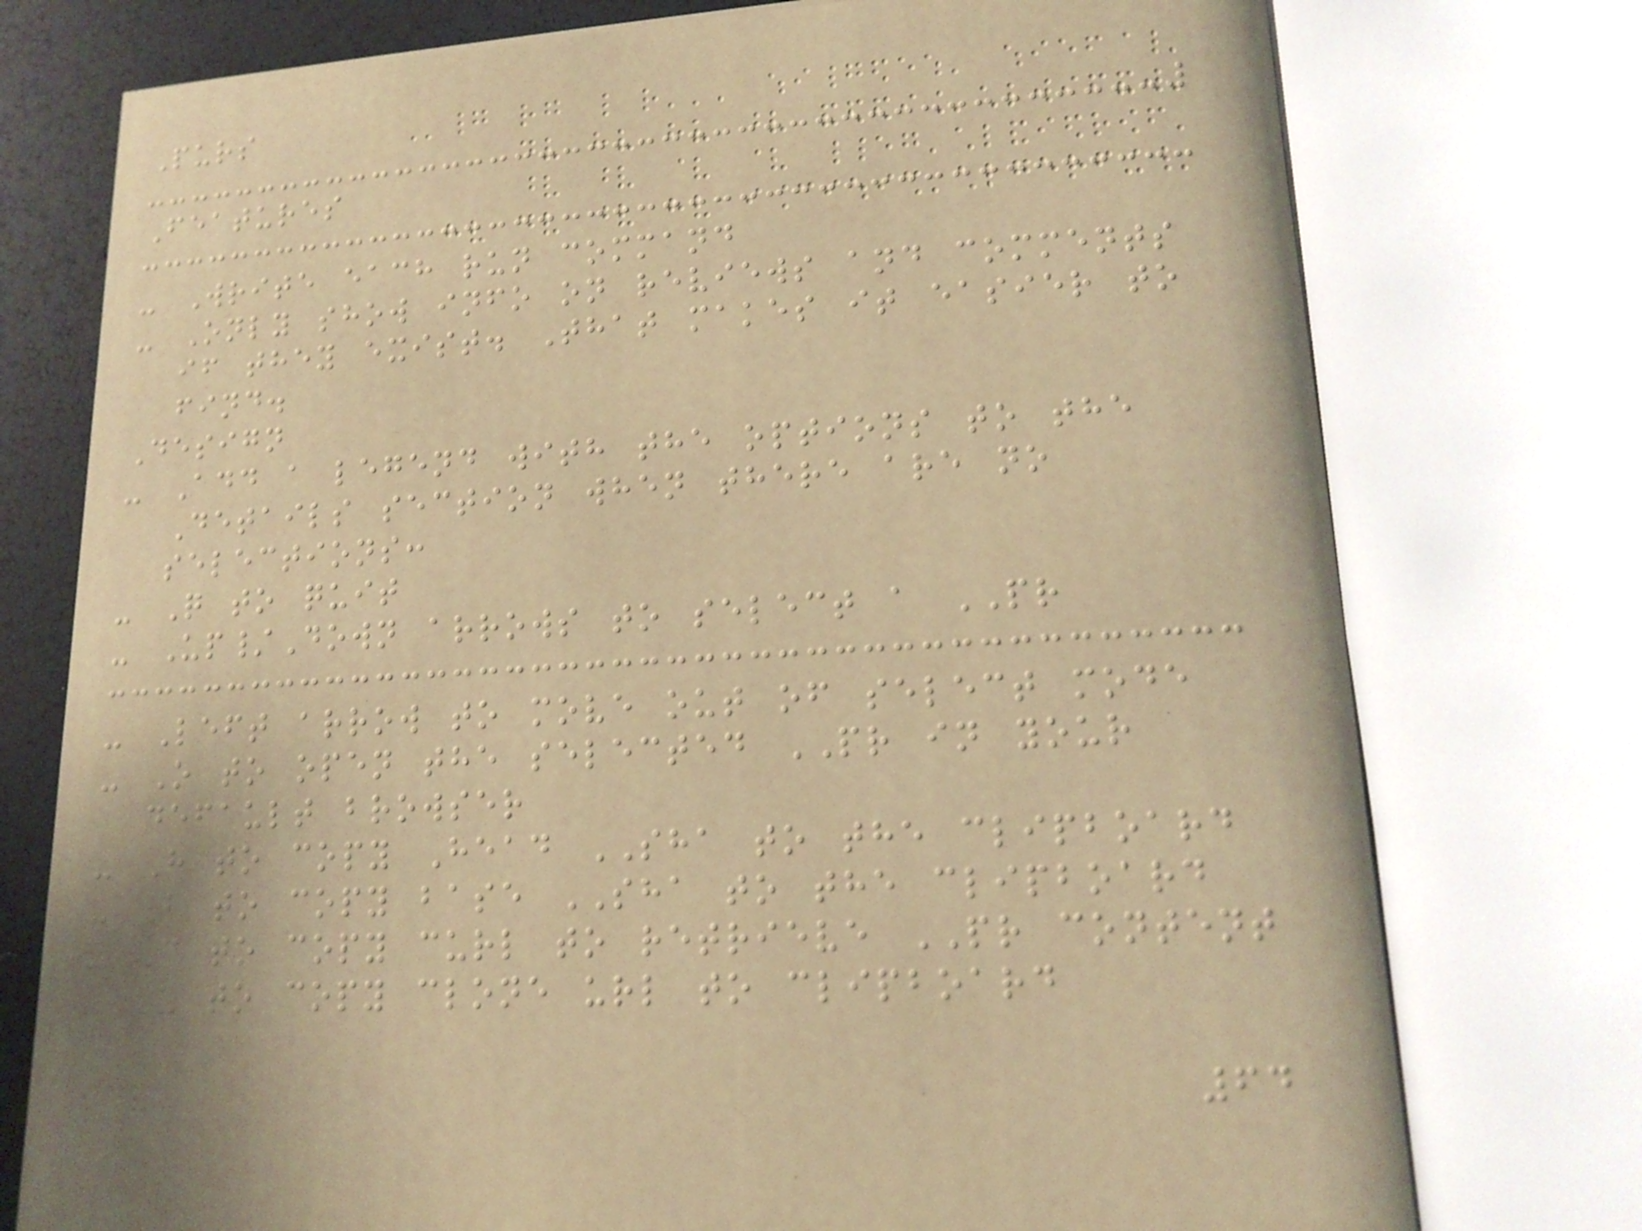Purs
Features
- Write each run command
- Only show info on reviews and comments
if they exist. That makes it easier to
find.
Design
- Add a legend with the options to the
Details section when there are no
selections:
- Q to quit
- Up/Down arrows to select a PR
- Left arrow to move out of select mode
- O to open the selected PR in your
default browser
- H to copy Head SHA to the clipboard
- B to copy base SHA to the clipboard
- C to copy curl to retrieve PR content
- U to copy clone url to clipboard
64
